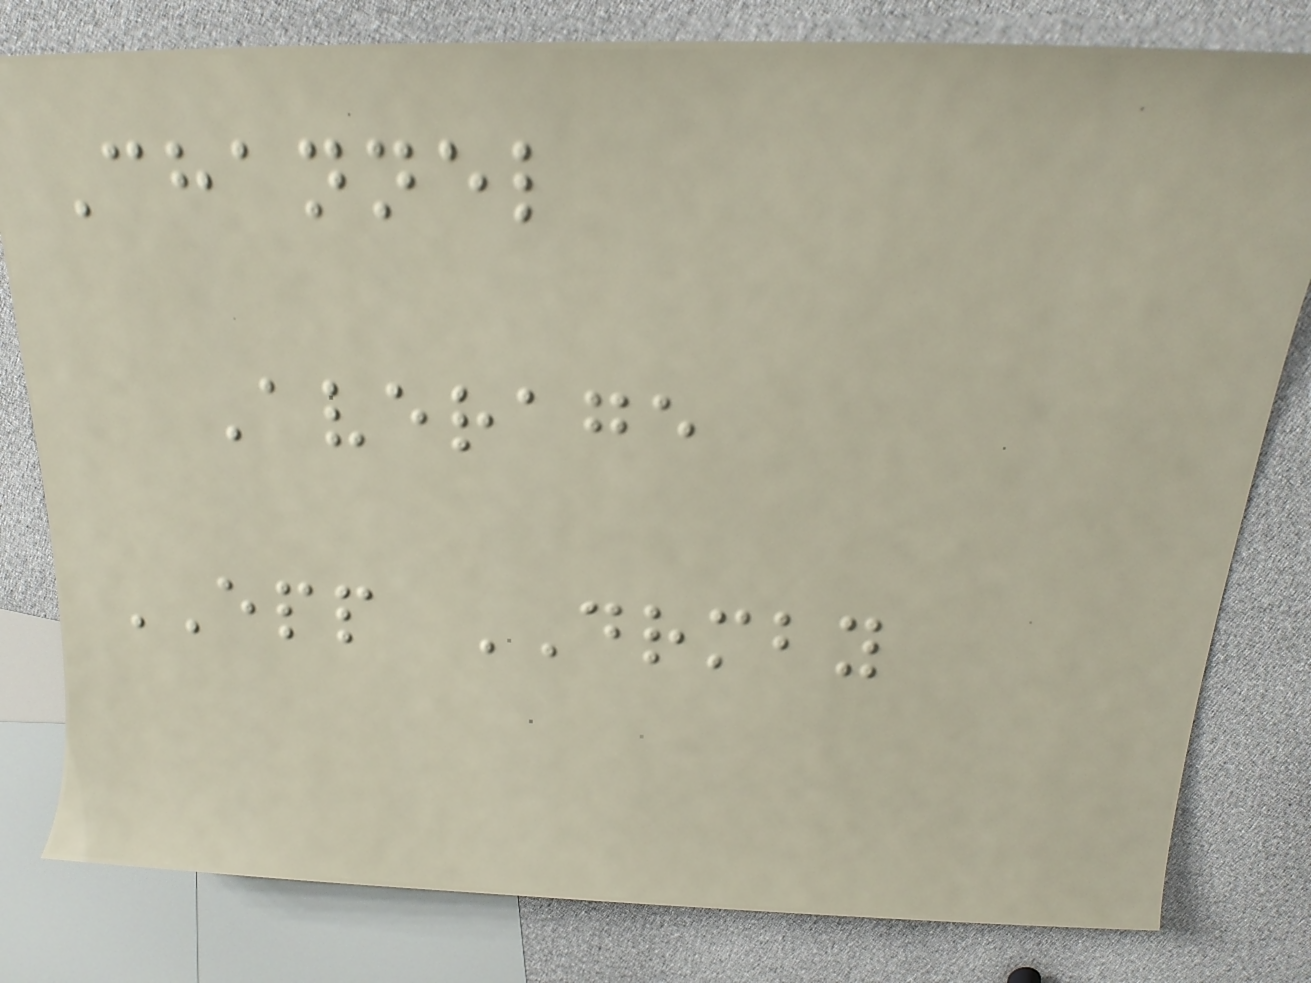Channel
Average
EPP DRMBY
